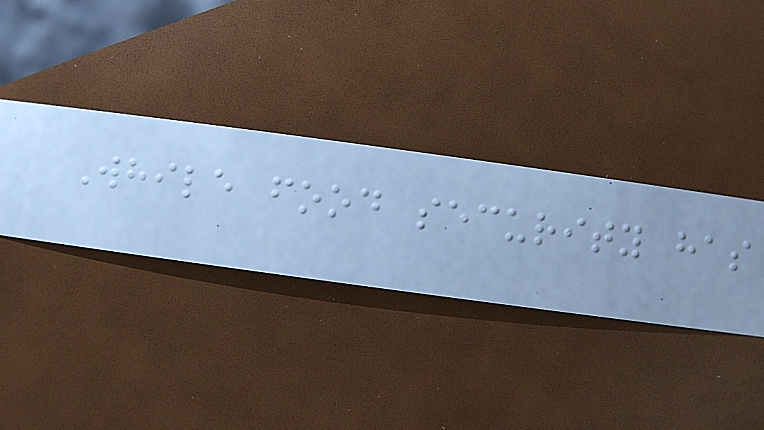While food security has
